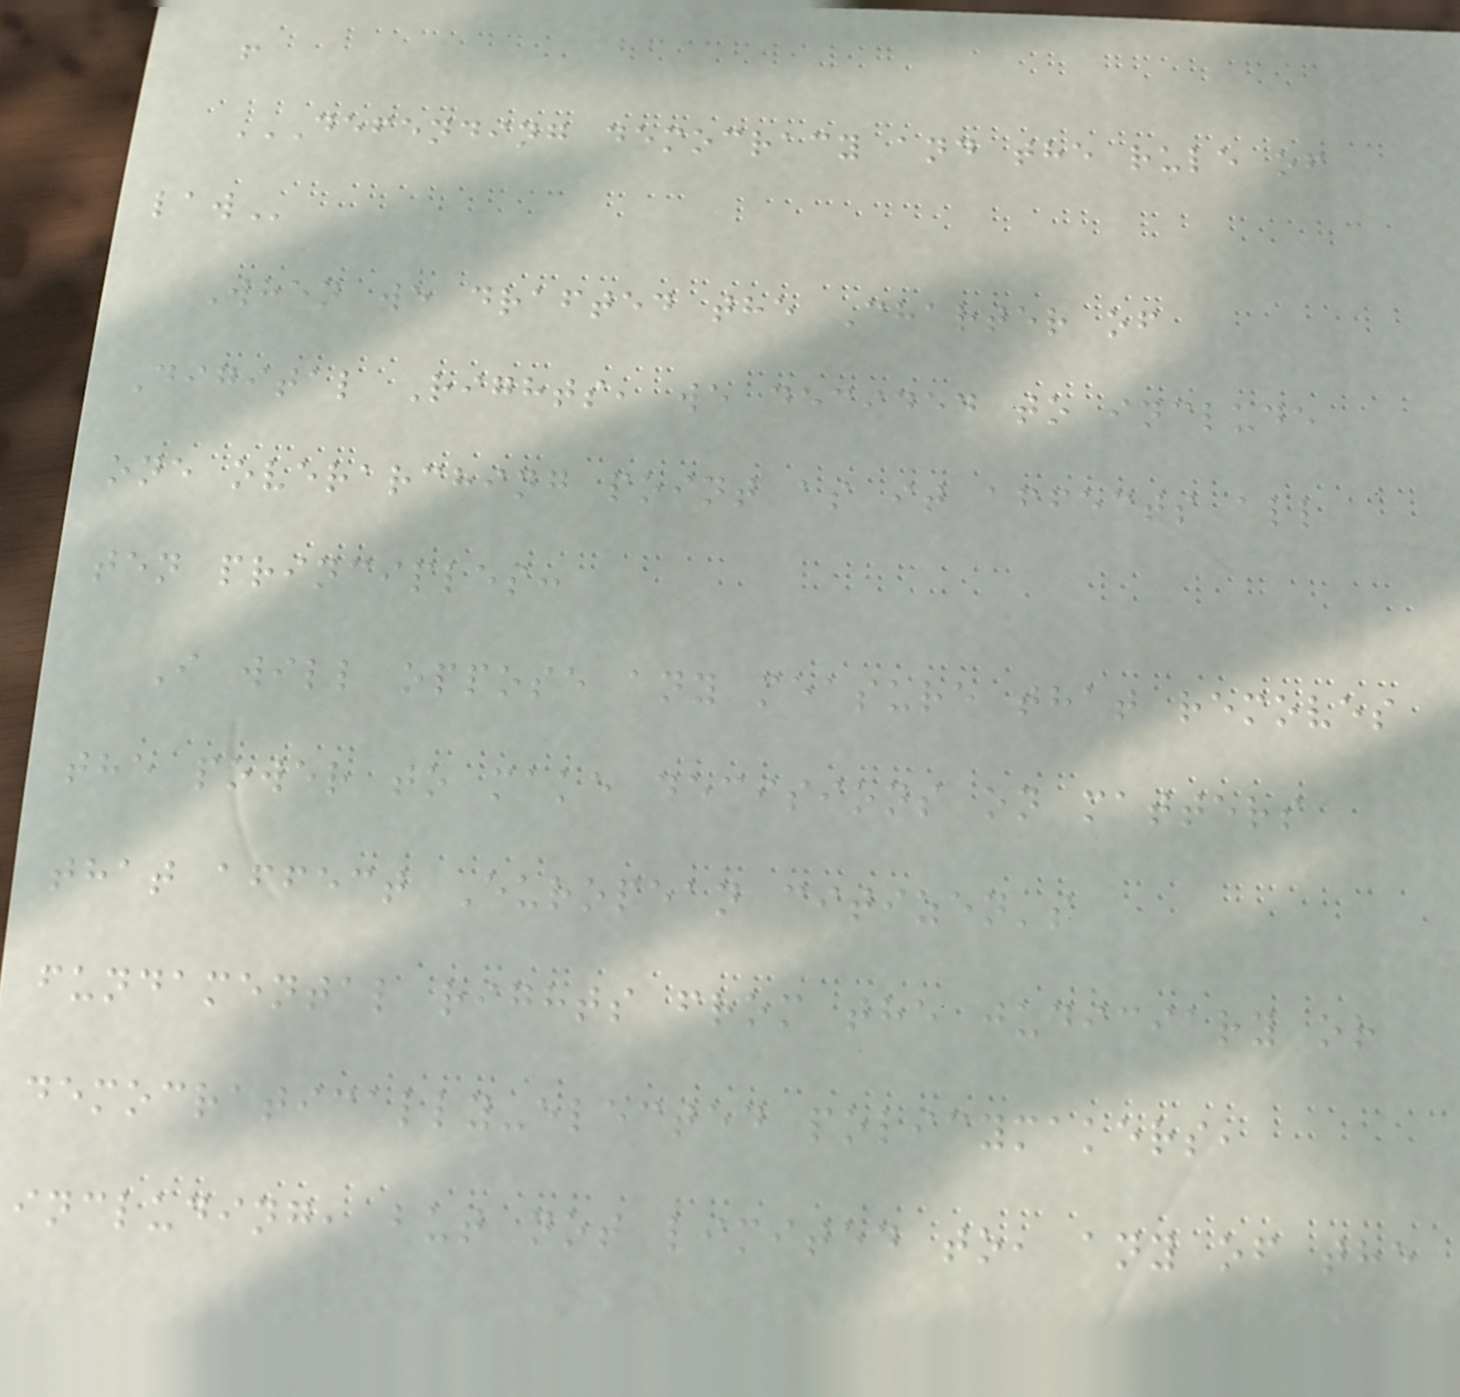!
DEFENDING DEMOCRACY AND THE RULE OF
LAW
When we drafted the Charter of
Digital Rights, we decided to include
one overarching point as it affects all
ten principles:
I will oppose any measure that removes
the power to make decisions on matters
that affect European citizen's
fundamental rights from the judiciary or
democratically-elected policymakers,
including, but not limited to, any of the
